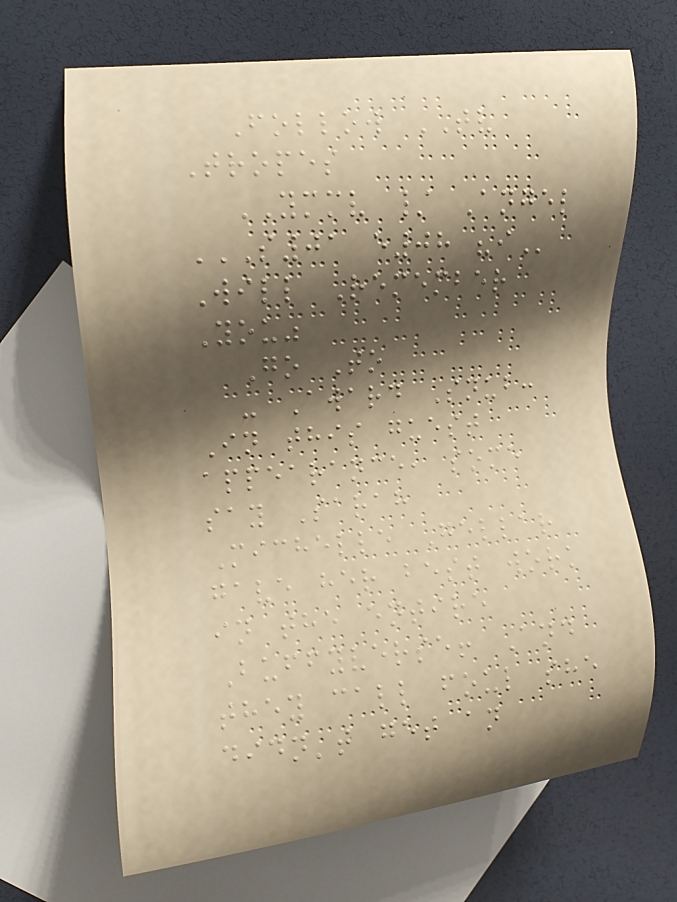Follow TV
Tropes
YMMV / Angel
S01 E08 "I
Will Remember
You"
Go To
- Award Snub:
In this guest
appearance, some
say Sarah
Michelle Gellar
gave her best work
in the entire
Buffyverse! And
they call foul she
didn't get an
